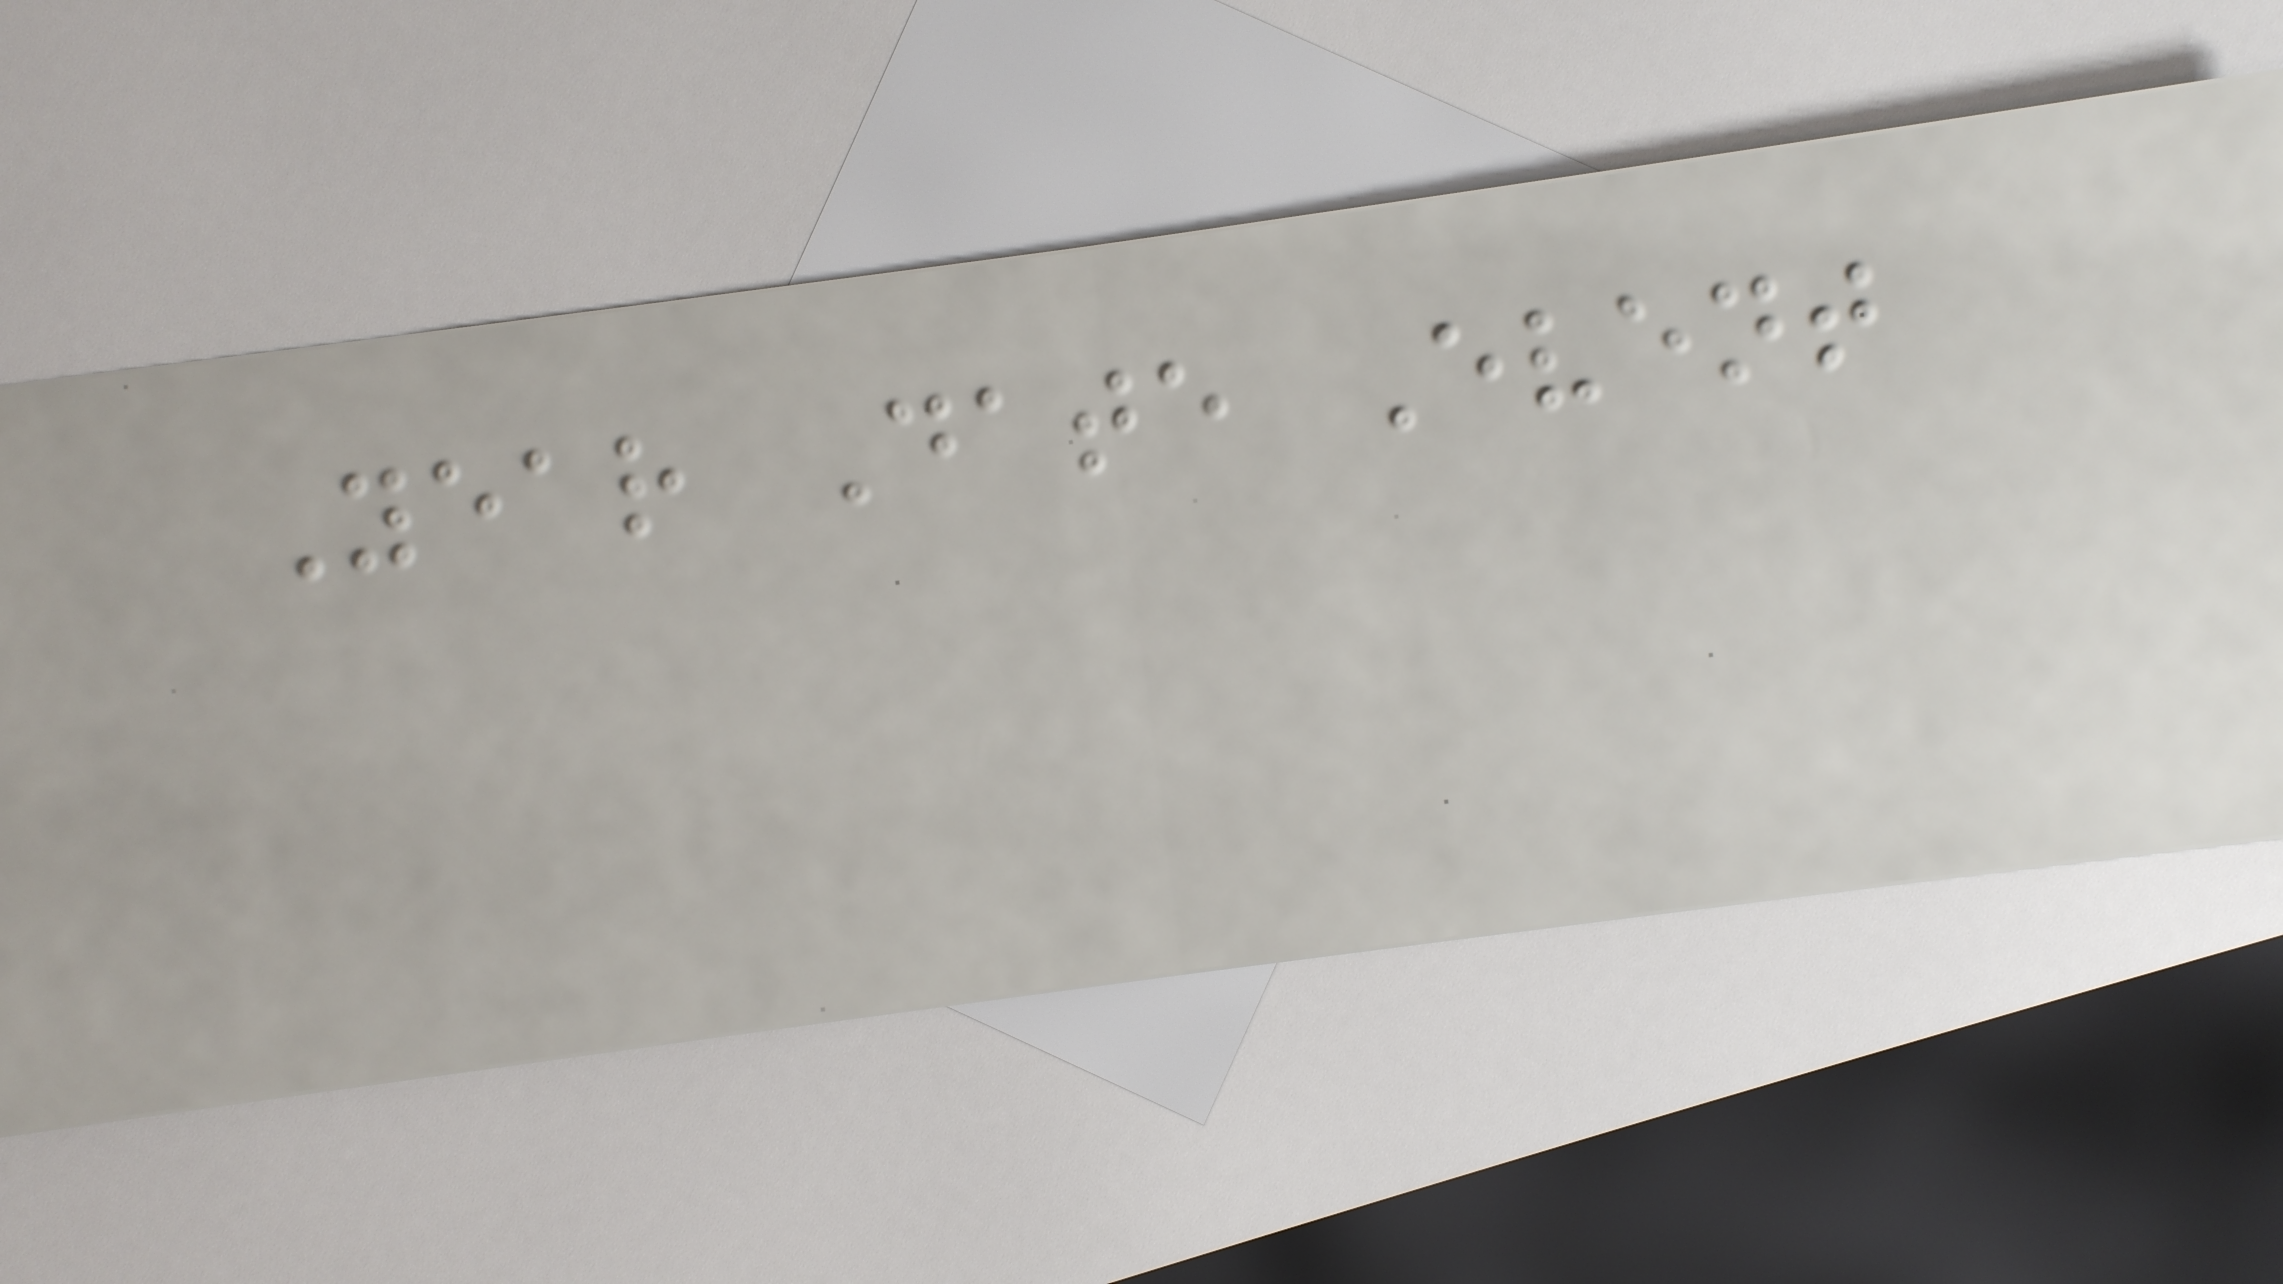Year Date Event
